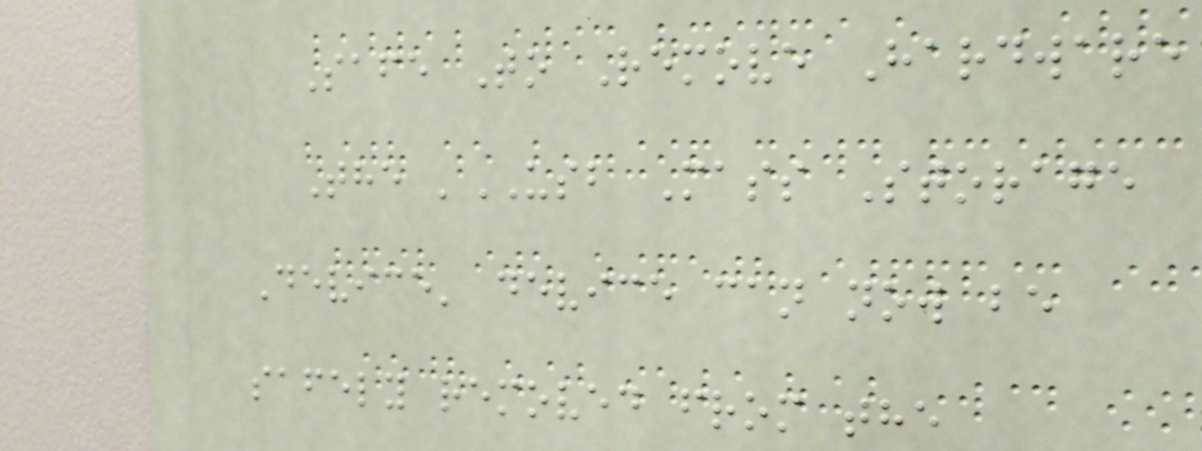Safe To Remove Hardware
The 'USB Mass Storage
Device' device can now be
safely removed from the
